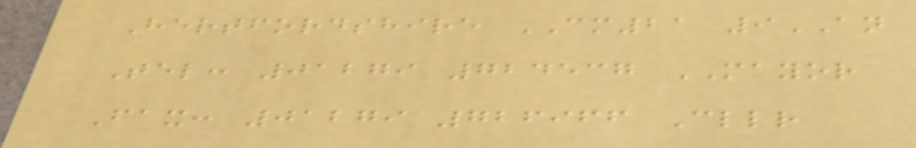Hertfordshire CM21 9AN
Tel: 01279 724537 MAYOR
Fax: 01279 726966 Cllr
